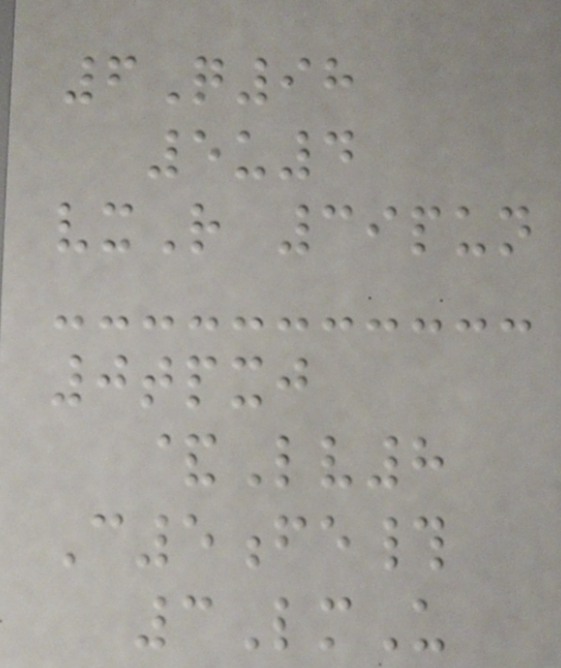6Q98
5u4
vxR 39pun
0tpxj
&Lv8
C5fe#
3LmU
